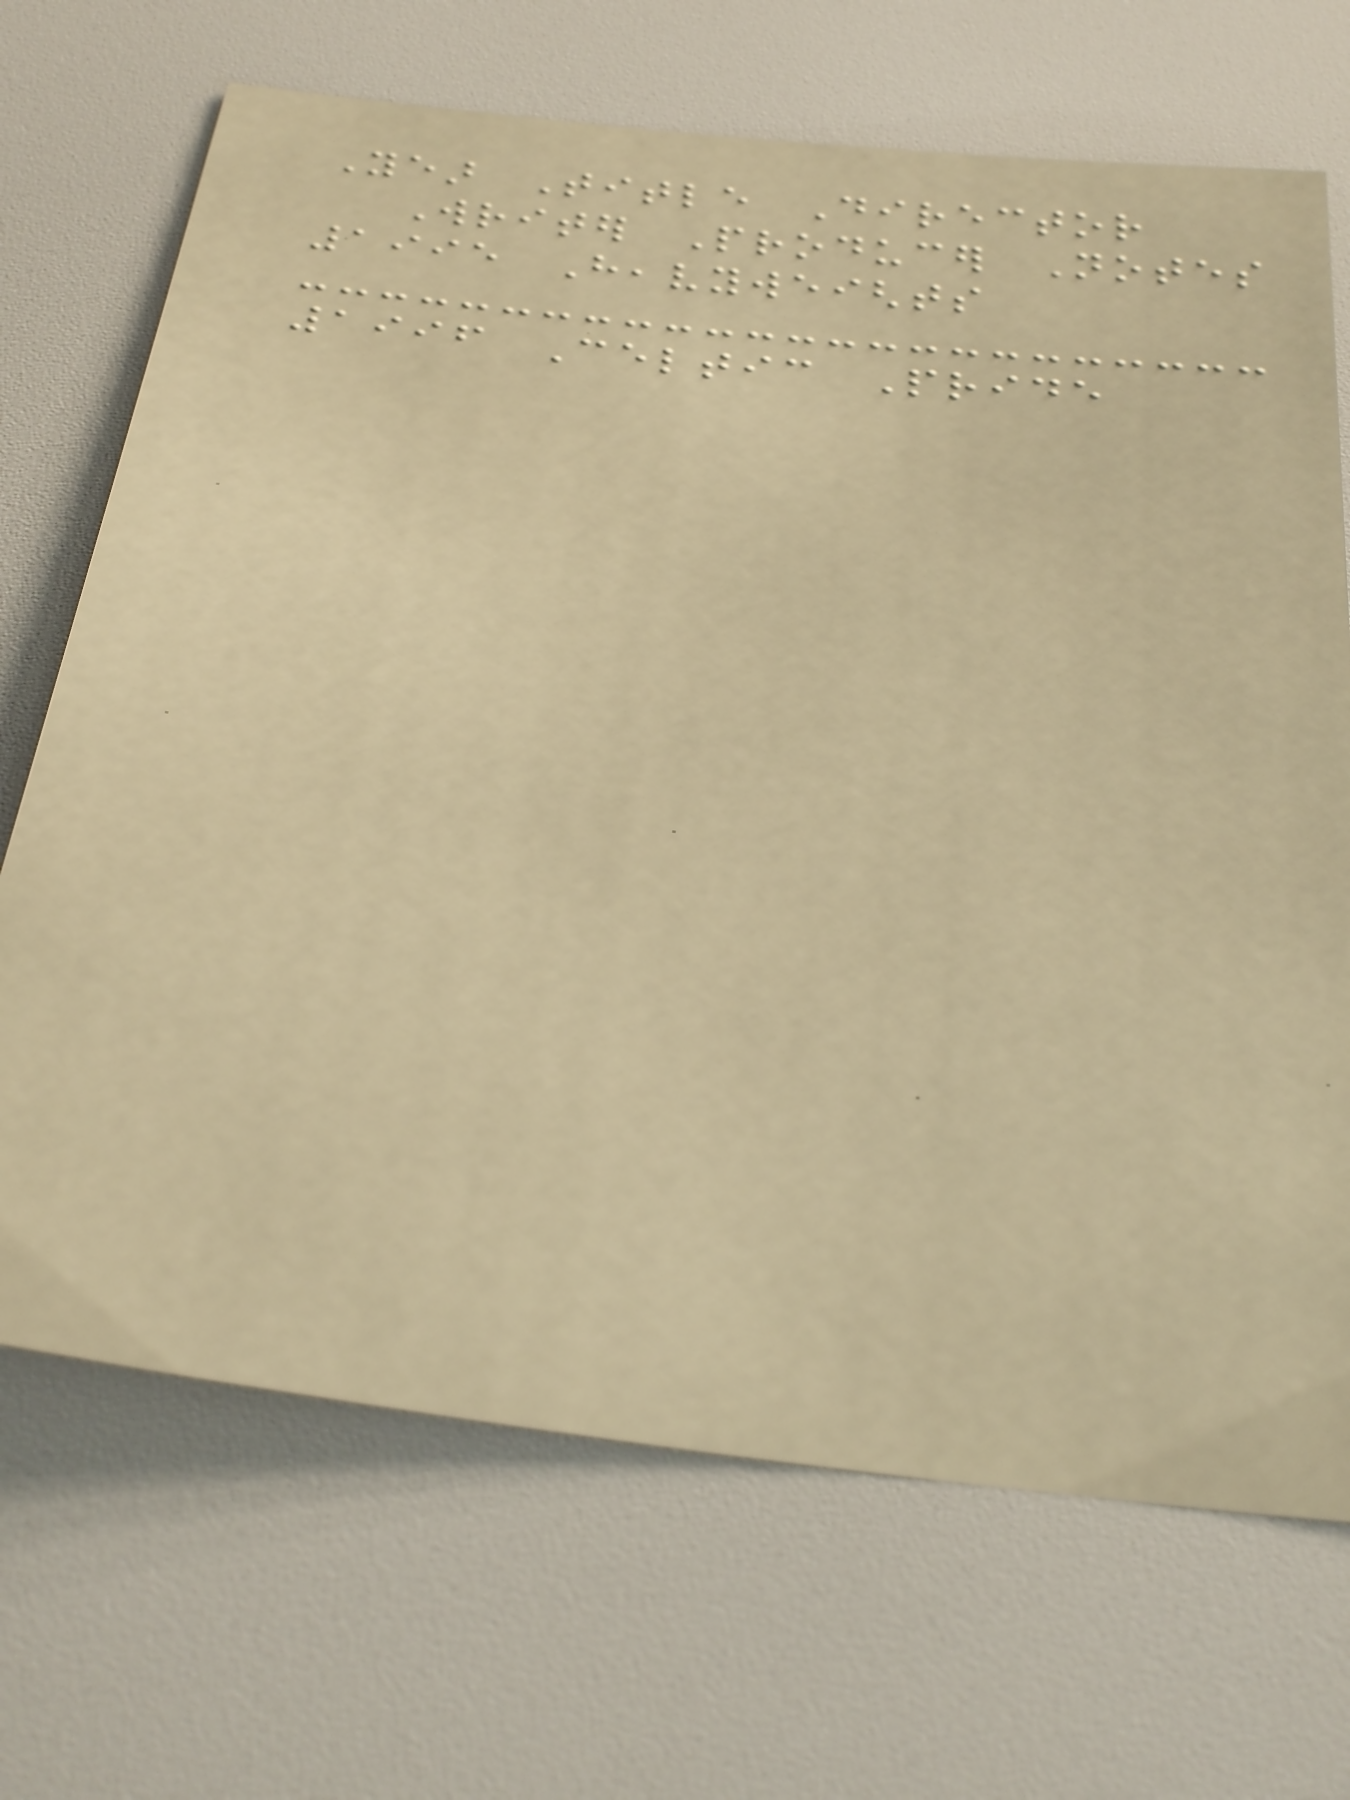Year Title Director
Writer Producer Notes
1995 Heavyweights
1996 Celtic Pride
